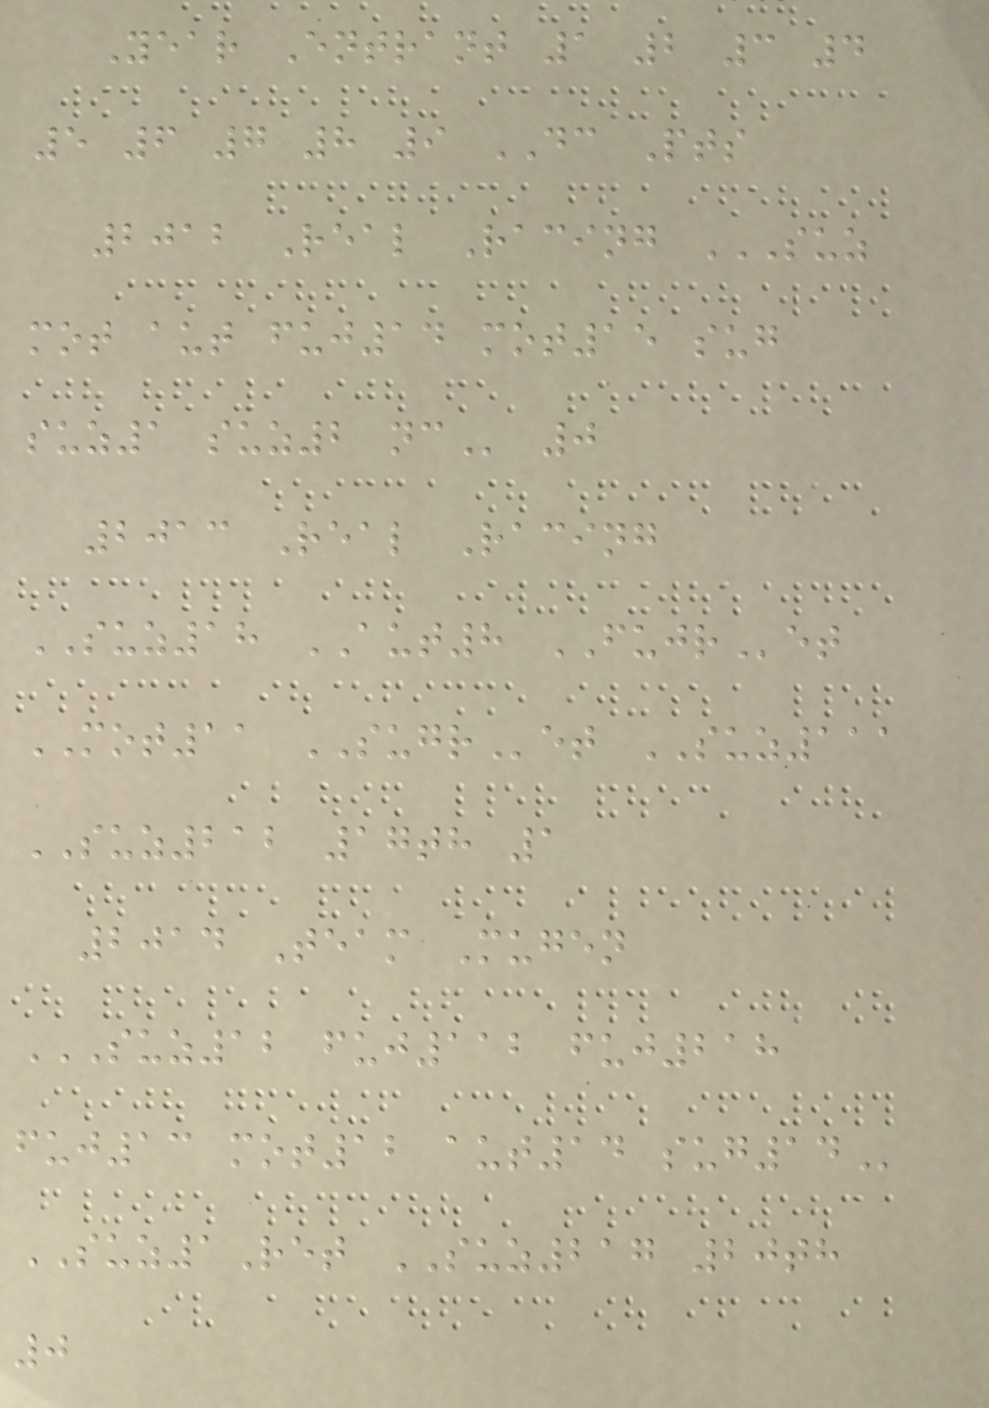Year Entrant 1 2 3 4
5 6 7 8 9 DC Pts
2012 Real Racing SUZ
MOT AUT FUJ14 MOT15 SUG
SUZ1 SUZ2 NC 0
2013 Real Racing
SUZ18 AUT8 FUJRet
MOT11 SUGRet SUZ111
SUZ212 17th 1
2014 Team Mugen
SUZ12 FUJ112 FUJ218
FUJ13 MOT12 AUT14 SUG14
SUZ1Ret SUZ217 20th
0
